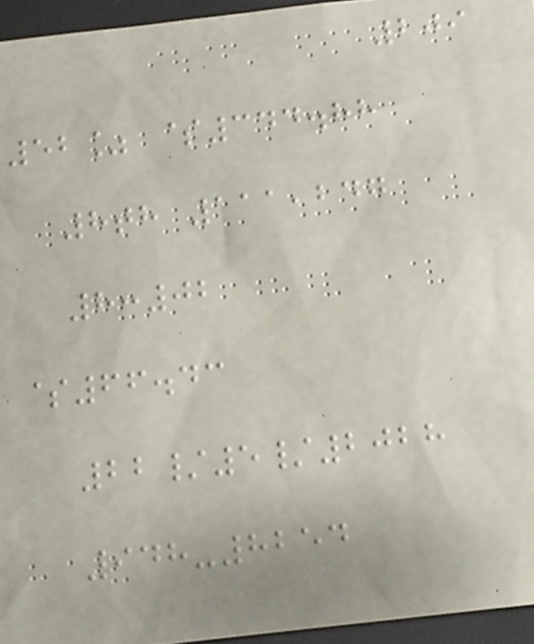209
52% $344.88
8th 111,247
8:02
$66.43
22/5/2028
948-8254
